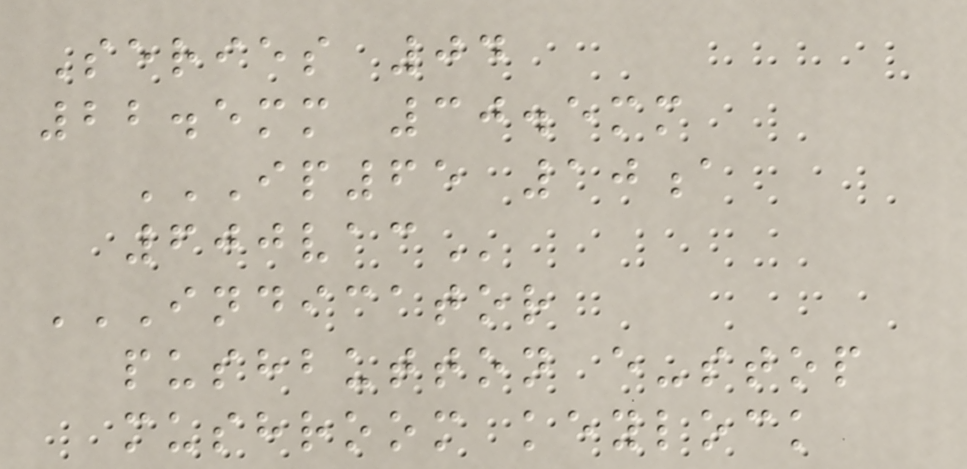Series 04
22.5mm 30.5mm
IP65 10A
600VAC
INDICATOR
PUSHBUTTON E-STOP
MUSHROOM KEYLOCK
